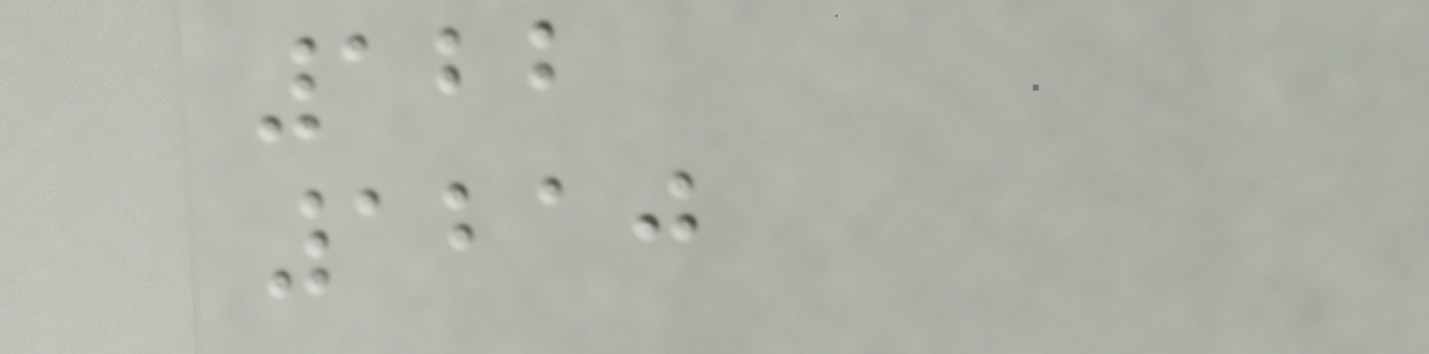122
1210
